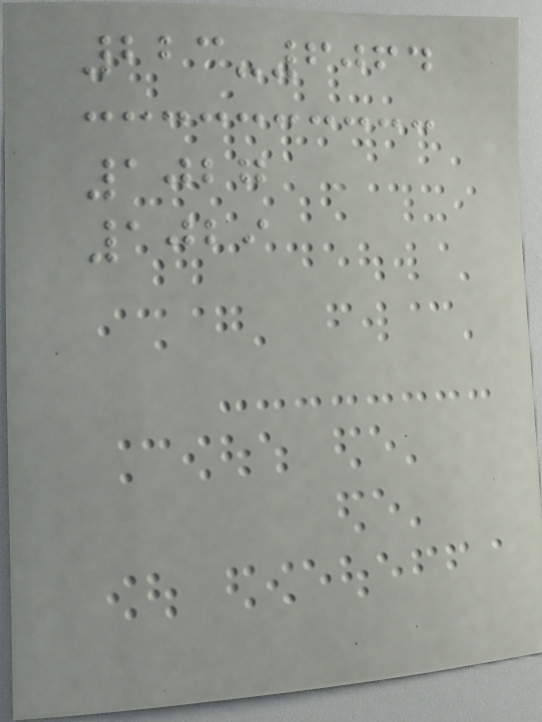223-6064
1027
1029
